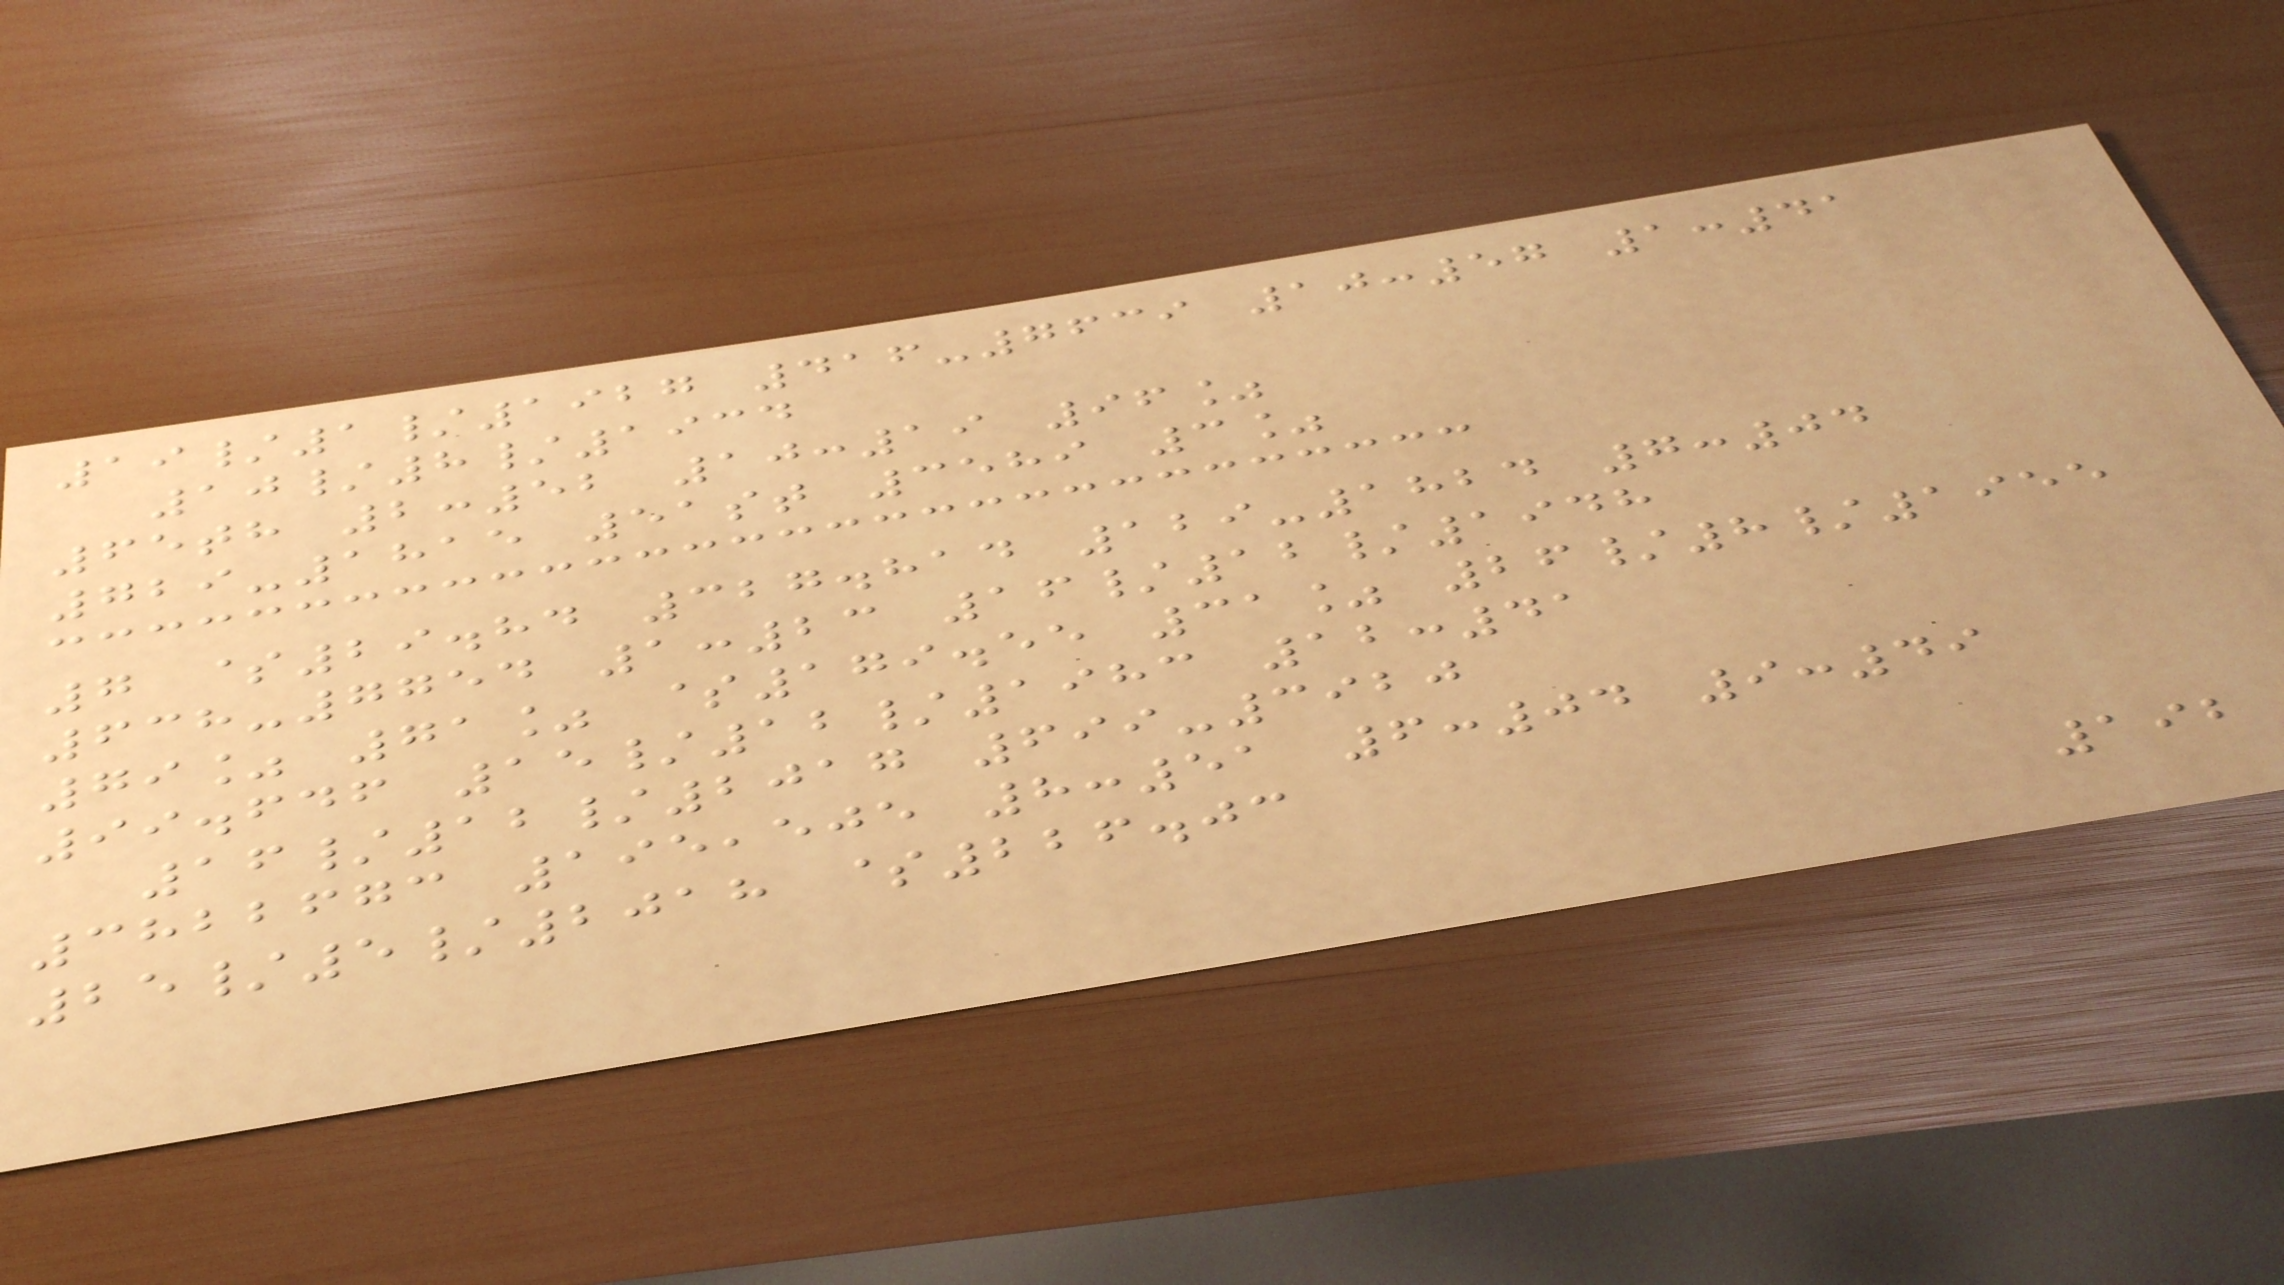19/1/1927 416-7639 10:57 1:41
10/8/1934
65th 2:52 10:19 96%
729-1815 51st 3589 3%
7 $29.84 327.814 129-1824 7:04
638-7754 1:23 16/12/1948
79% 71% $179.55 31% 26/8/1955
99.646 15/12/1983 12:41
16/12/2017 699-3920
3822673 195,505 8:51 6:04 9:49
25/5/2018 $226.03
192
